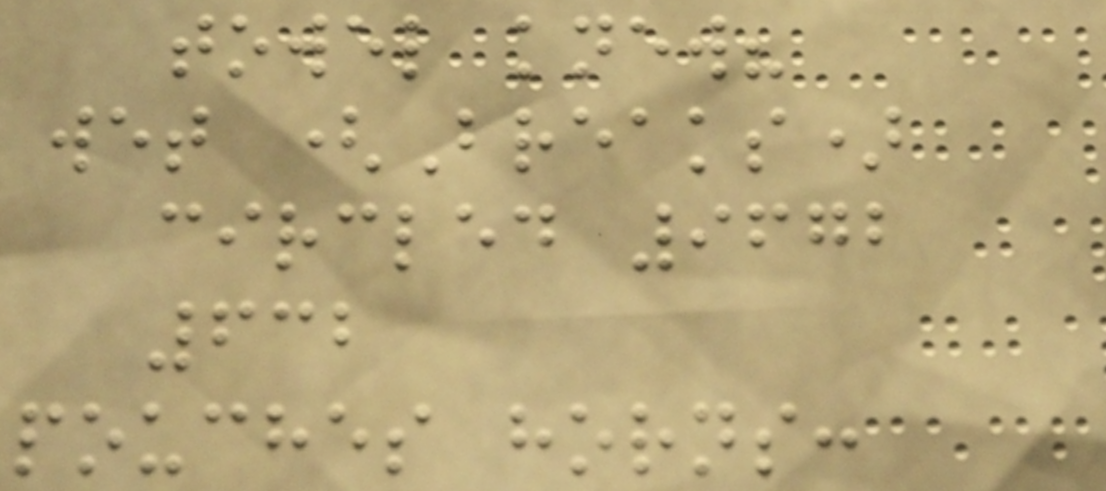towel knew?
wet (Breaks)
circled 9672
632
pouches horns:
